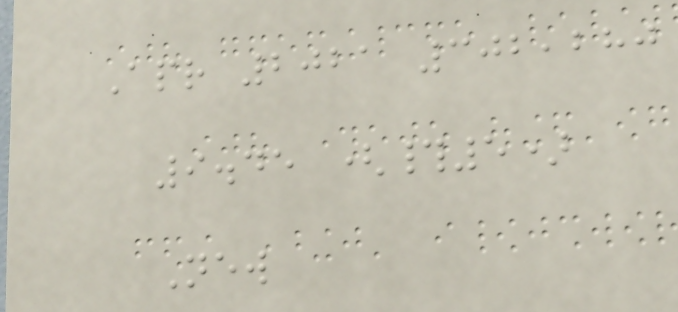Apr 2021 302,280
9.45 (#5)
New
